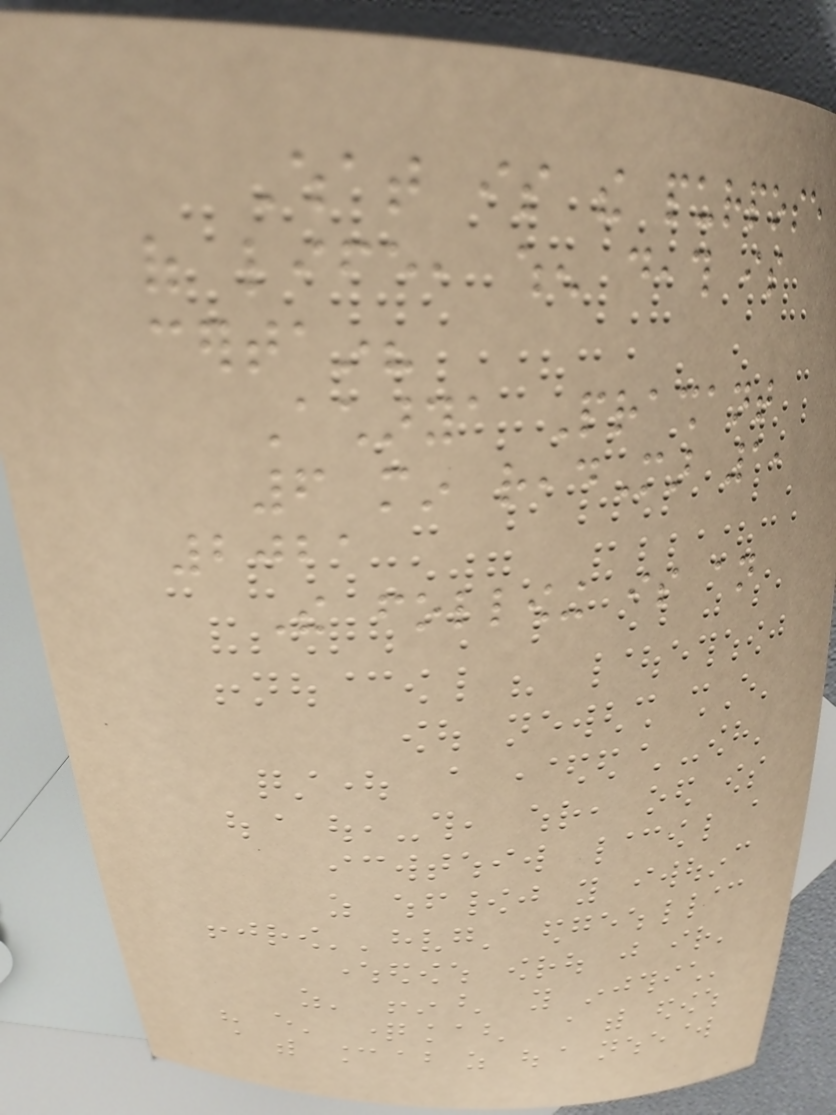What is the purpose
of life, when death is
certain?
Acharya Prashant
6 min readMar 1,
2021
The following is an
